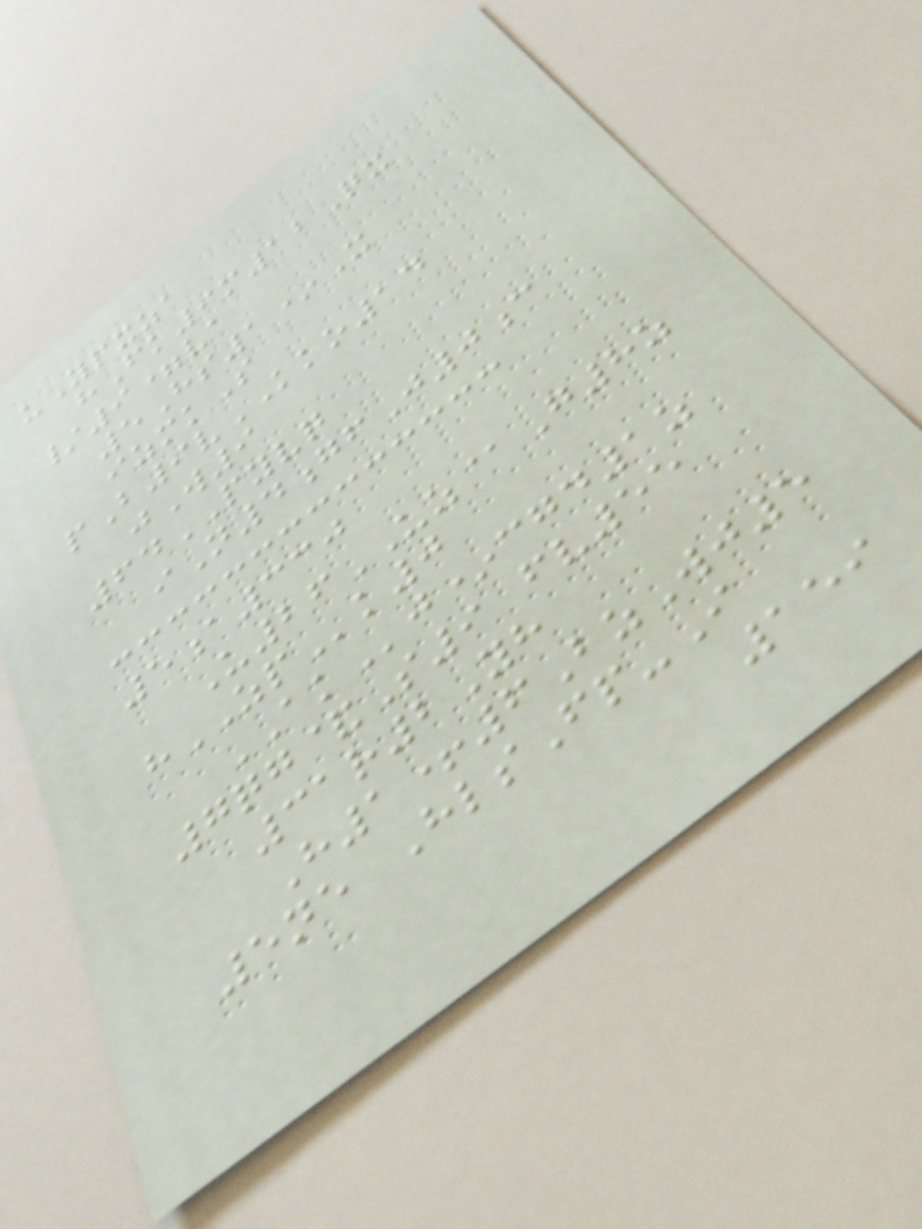uYpxza
hFk9m12Qx
/9=va
5Hs1*X
izmkS
pB9vKKO14
jW9
64PYVQ
iN4gfJ0c
5a330
U26UZ@G8z
hZPk0
AKj*cgd1z
7qg&S9 fv55
31r2Yh
H1+6BzWj5
5ne HlsFp-I
159
